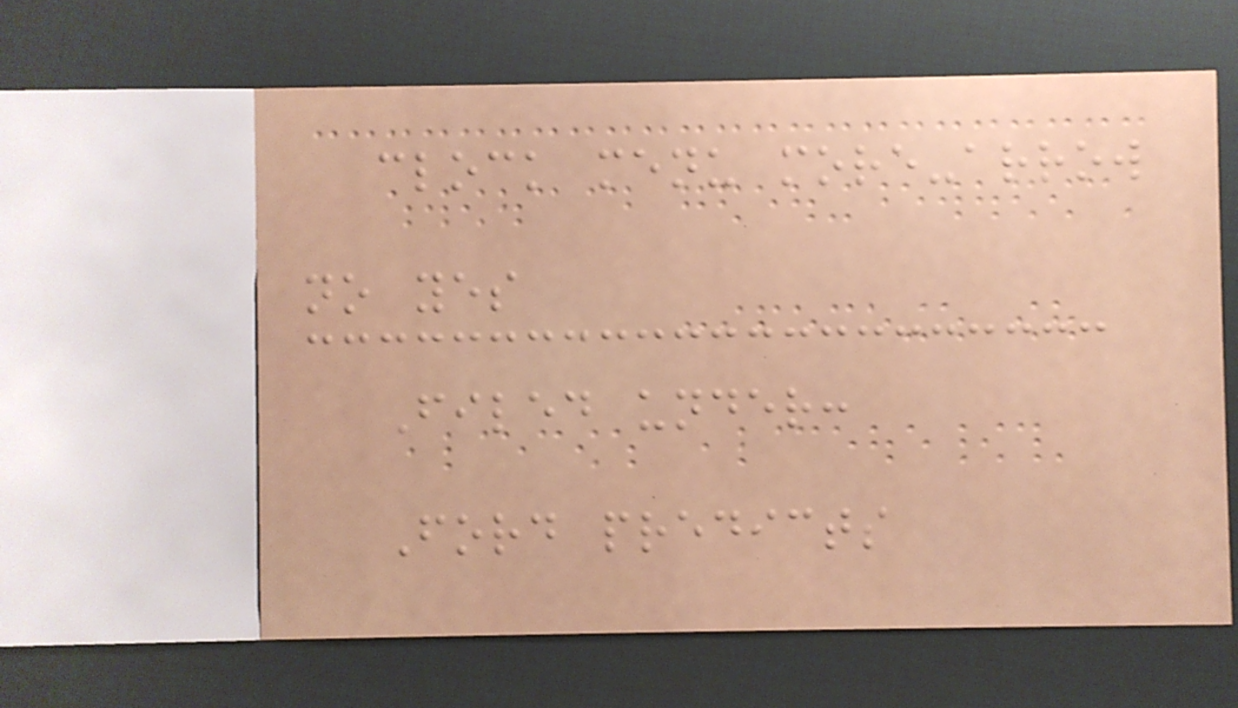clock menu more-arrow
no yes
Filed under:
Ford predicts
